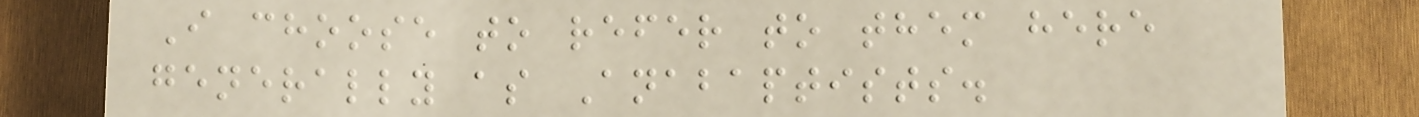I choose to refer to them here
generally as Anabaptists.
